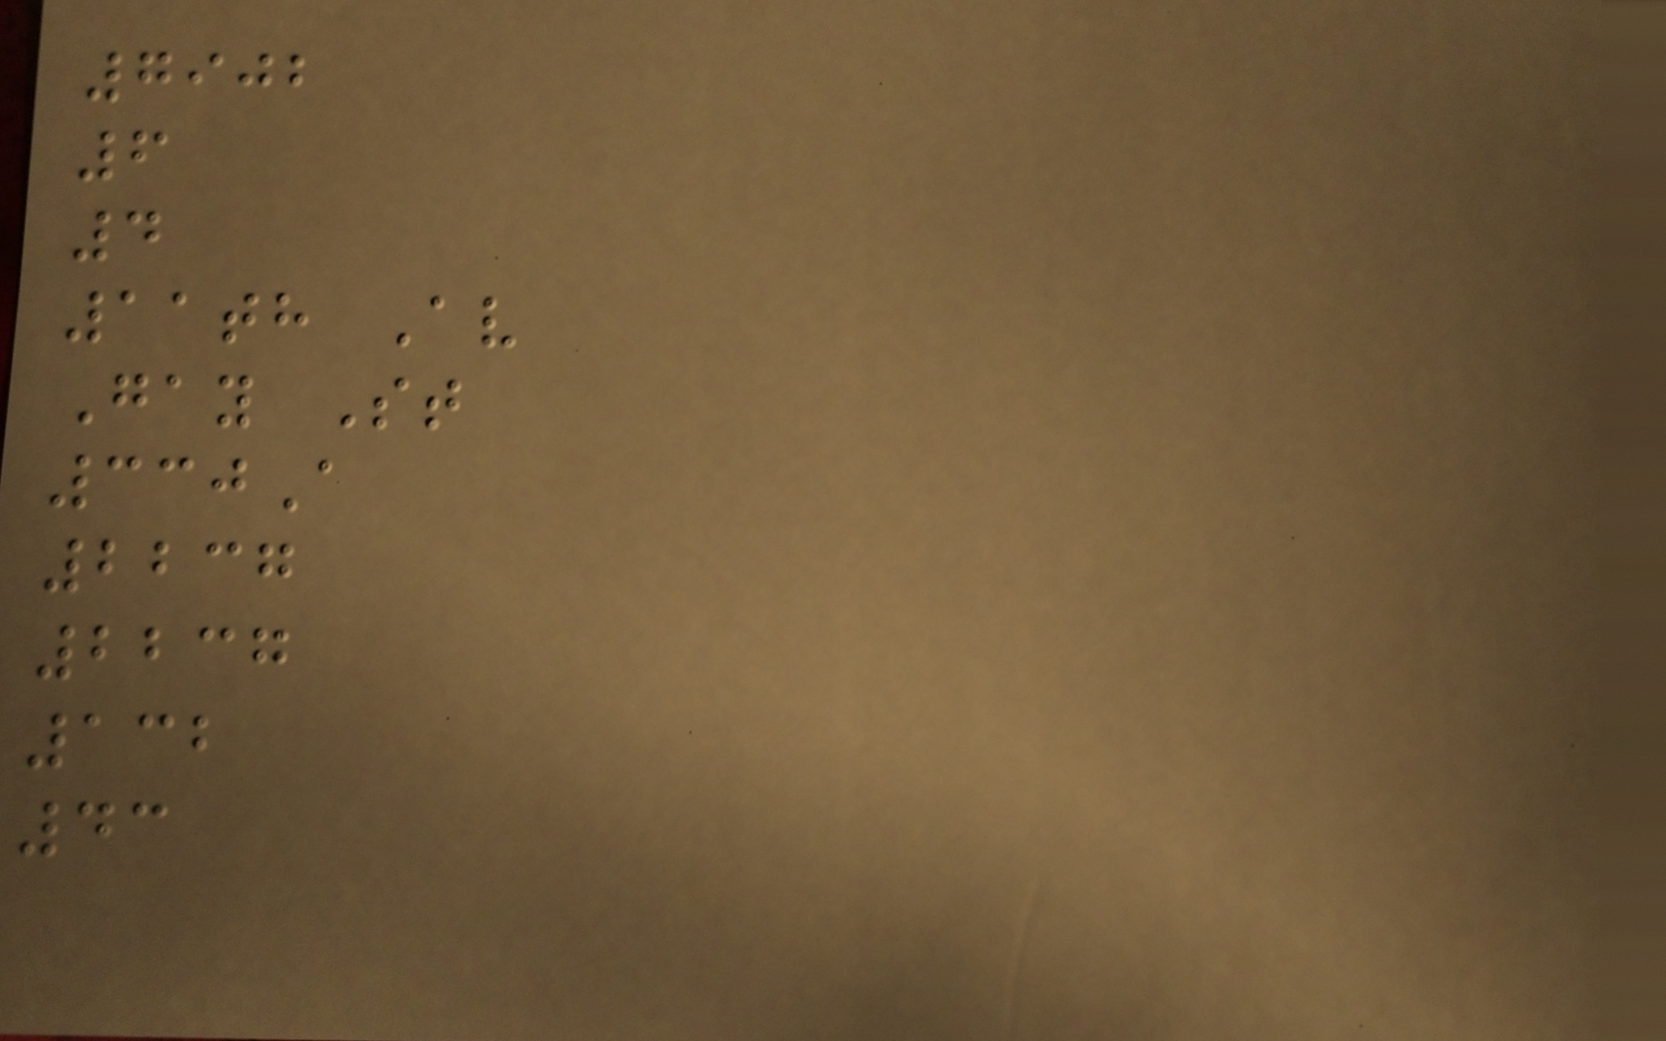7902
6
4
11th Av
Gay St
330A
2237
2237
132
43
